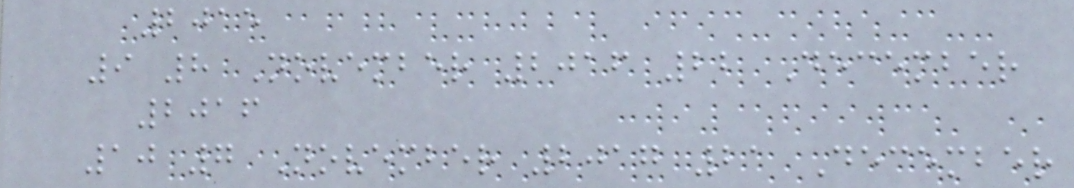2015
9 8 November 2016 22 December
2016
10 7 November 2017 21 December
